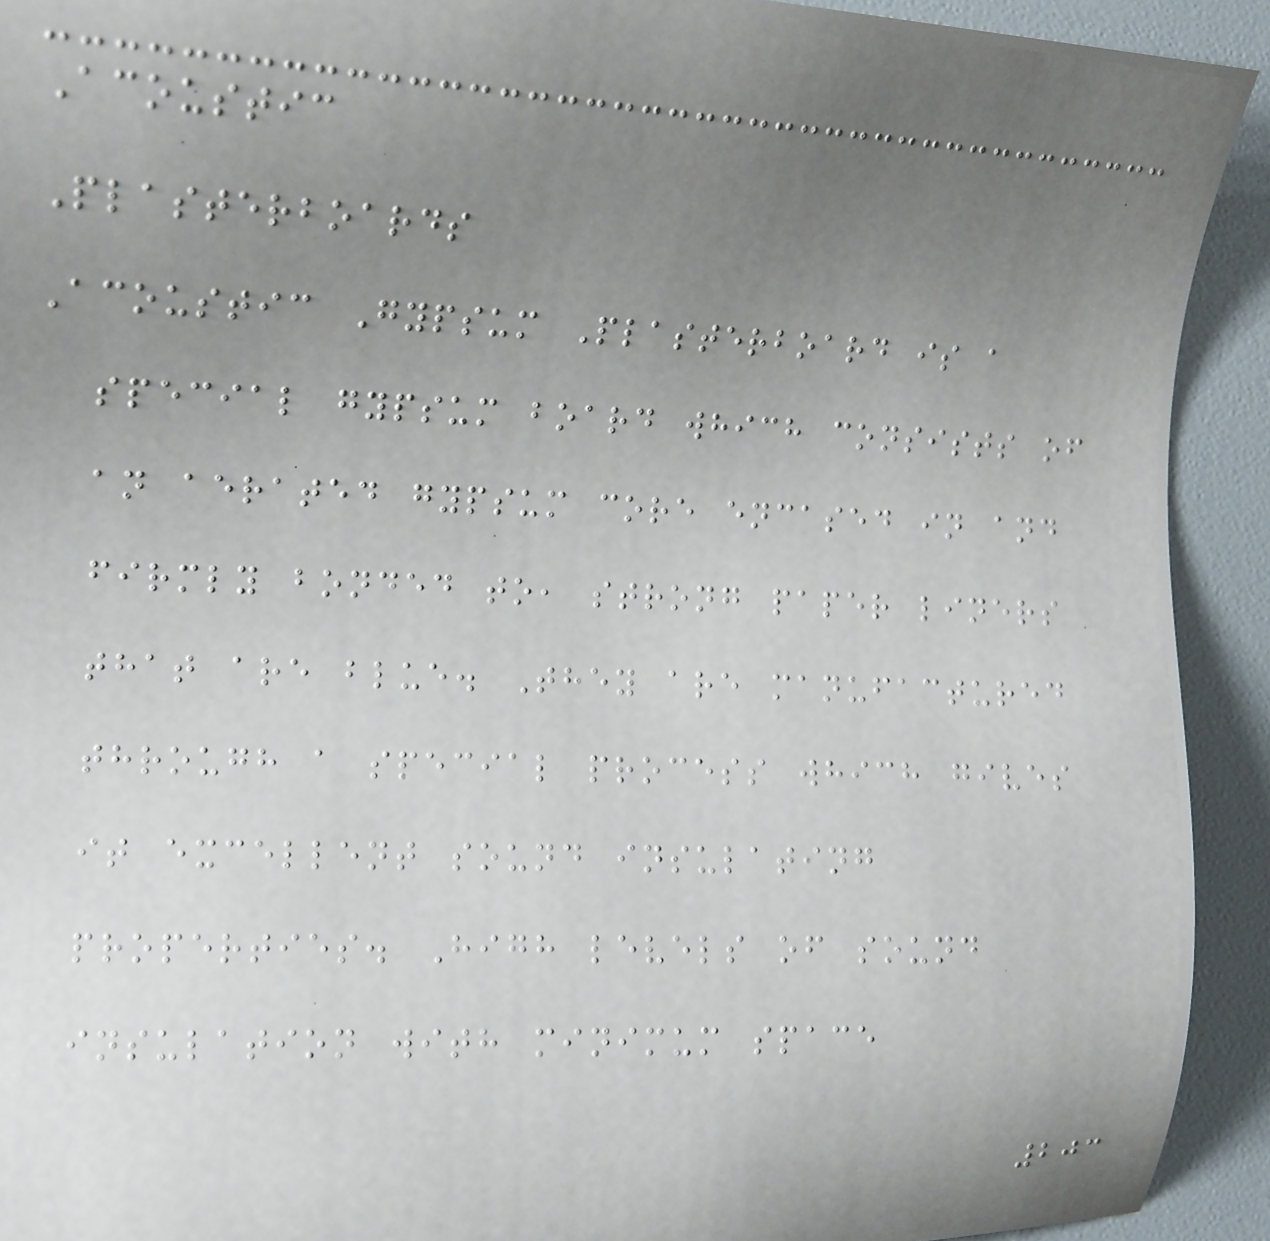Acoustic
Plasterboards
Acoustic Gypsum Plasterboard is a
special gypsum board which consists of
an aerated gypsum core encased in and
firmly bonded to, strong paper liners
that are blue. They are manufactured
through a special process which gives
it excellent sound insulating
properties. High levels of sound
insulation with minimum space
203
